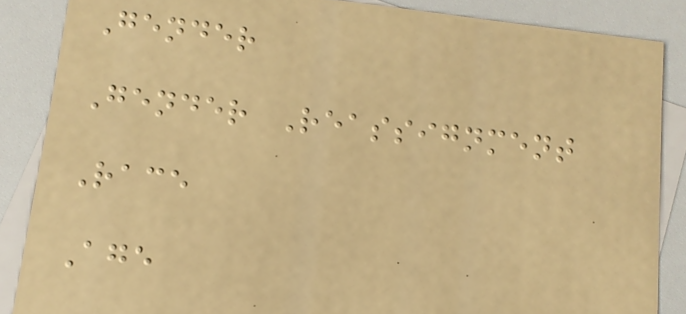Gender
Gender Reassignment
Race
Age
